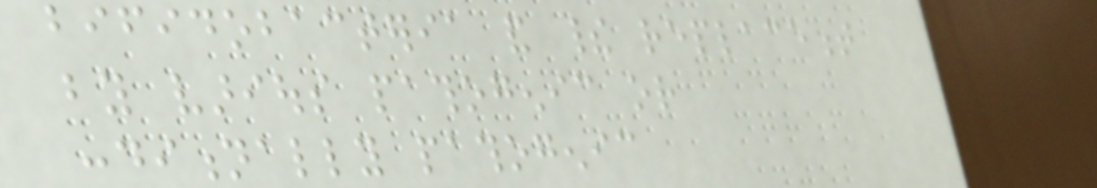bifidobacteria and their replacement
by various pathogenic or
conditionally pathogenic
